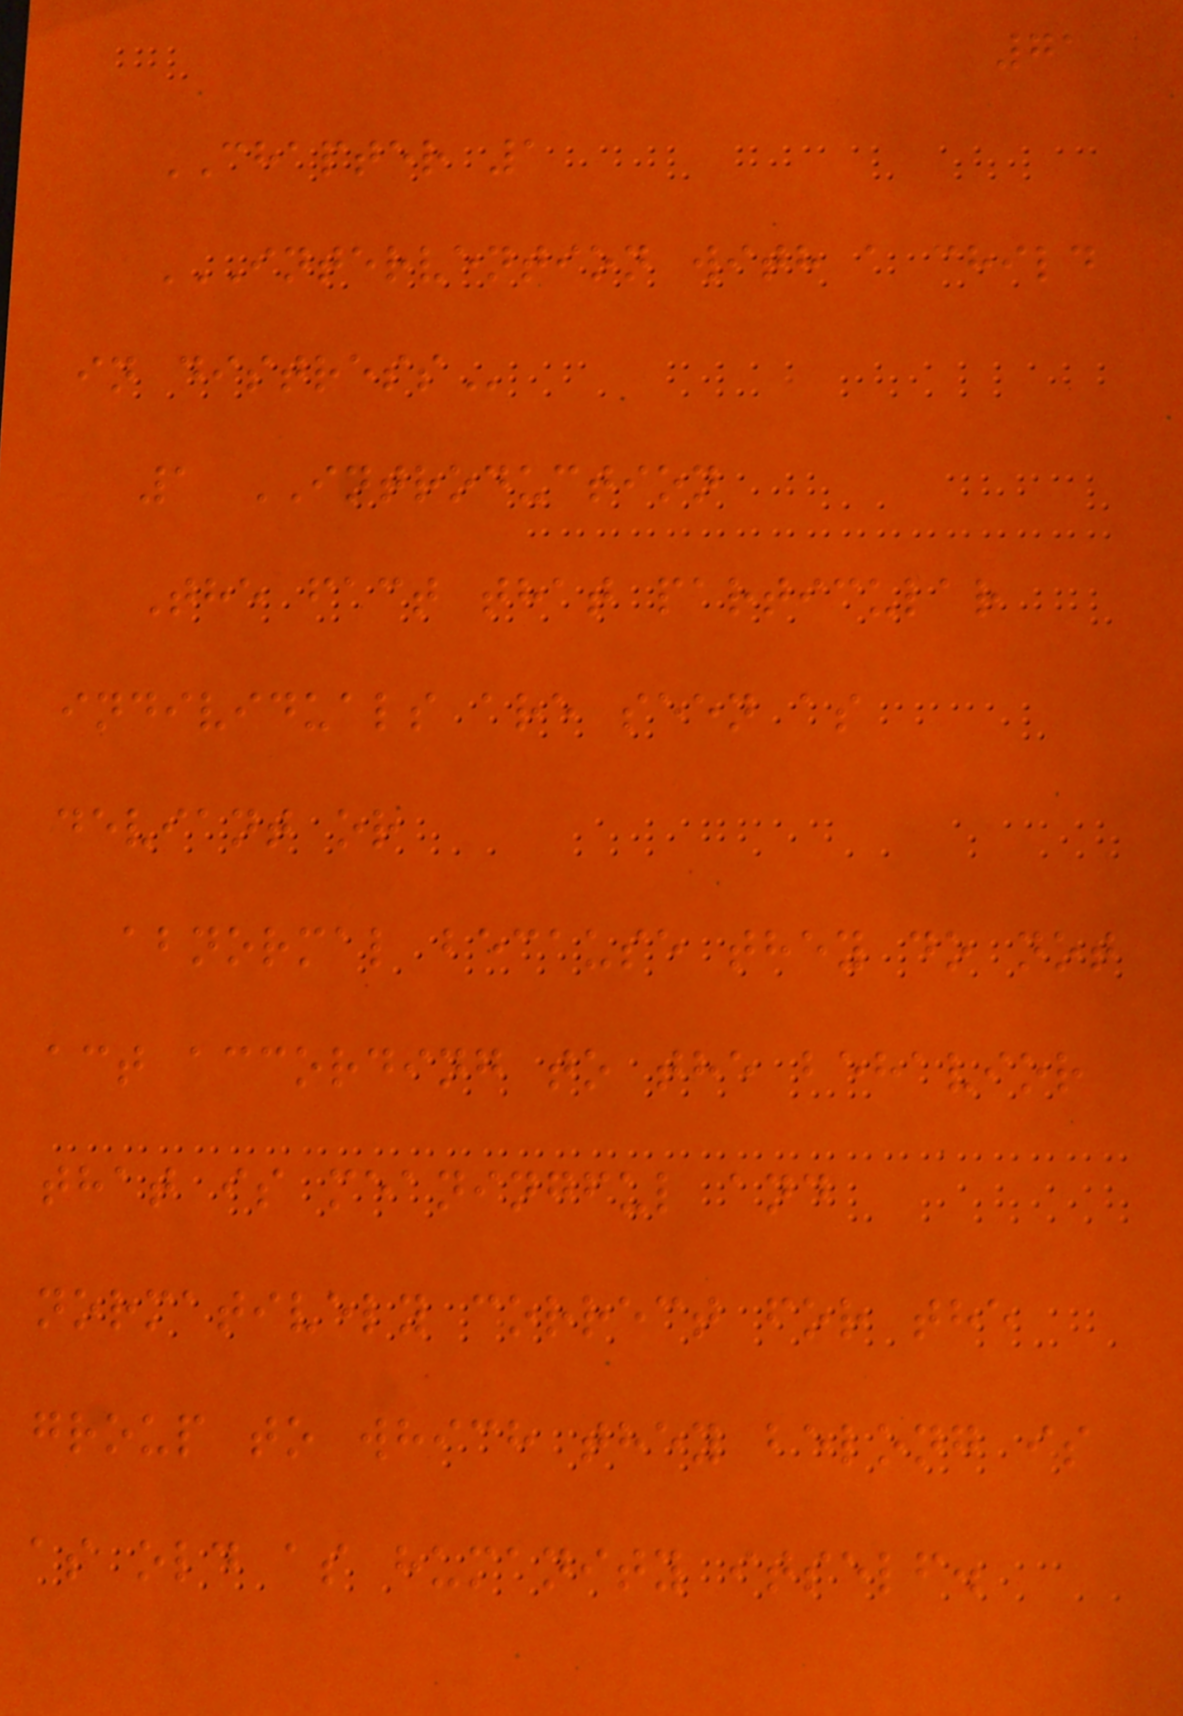71
CHAPTER 1
INTERVENTION WITH A CHILD
IN DISTRESS
1 INTRODUCTION
The fact that particular
individuals are seen as
deviant or
abnormal because they do not
act according to the behavior
that is meaningful and
normatively correct for the
group to which they belong is
as old as humanity itself.
